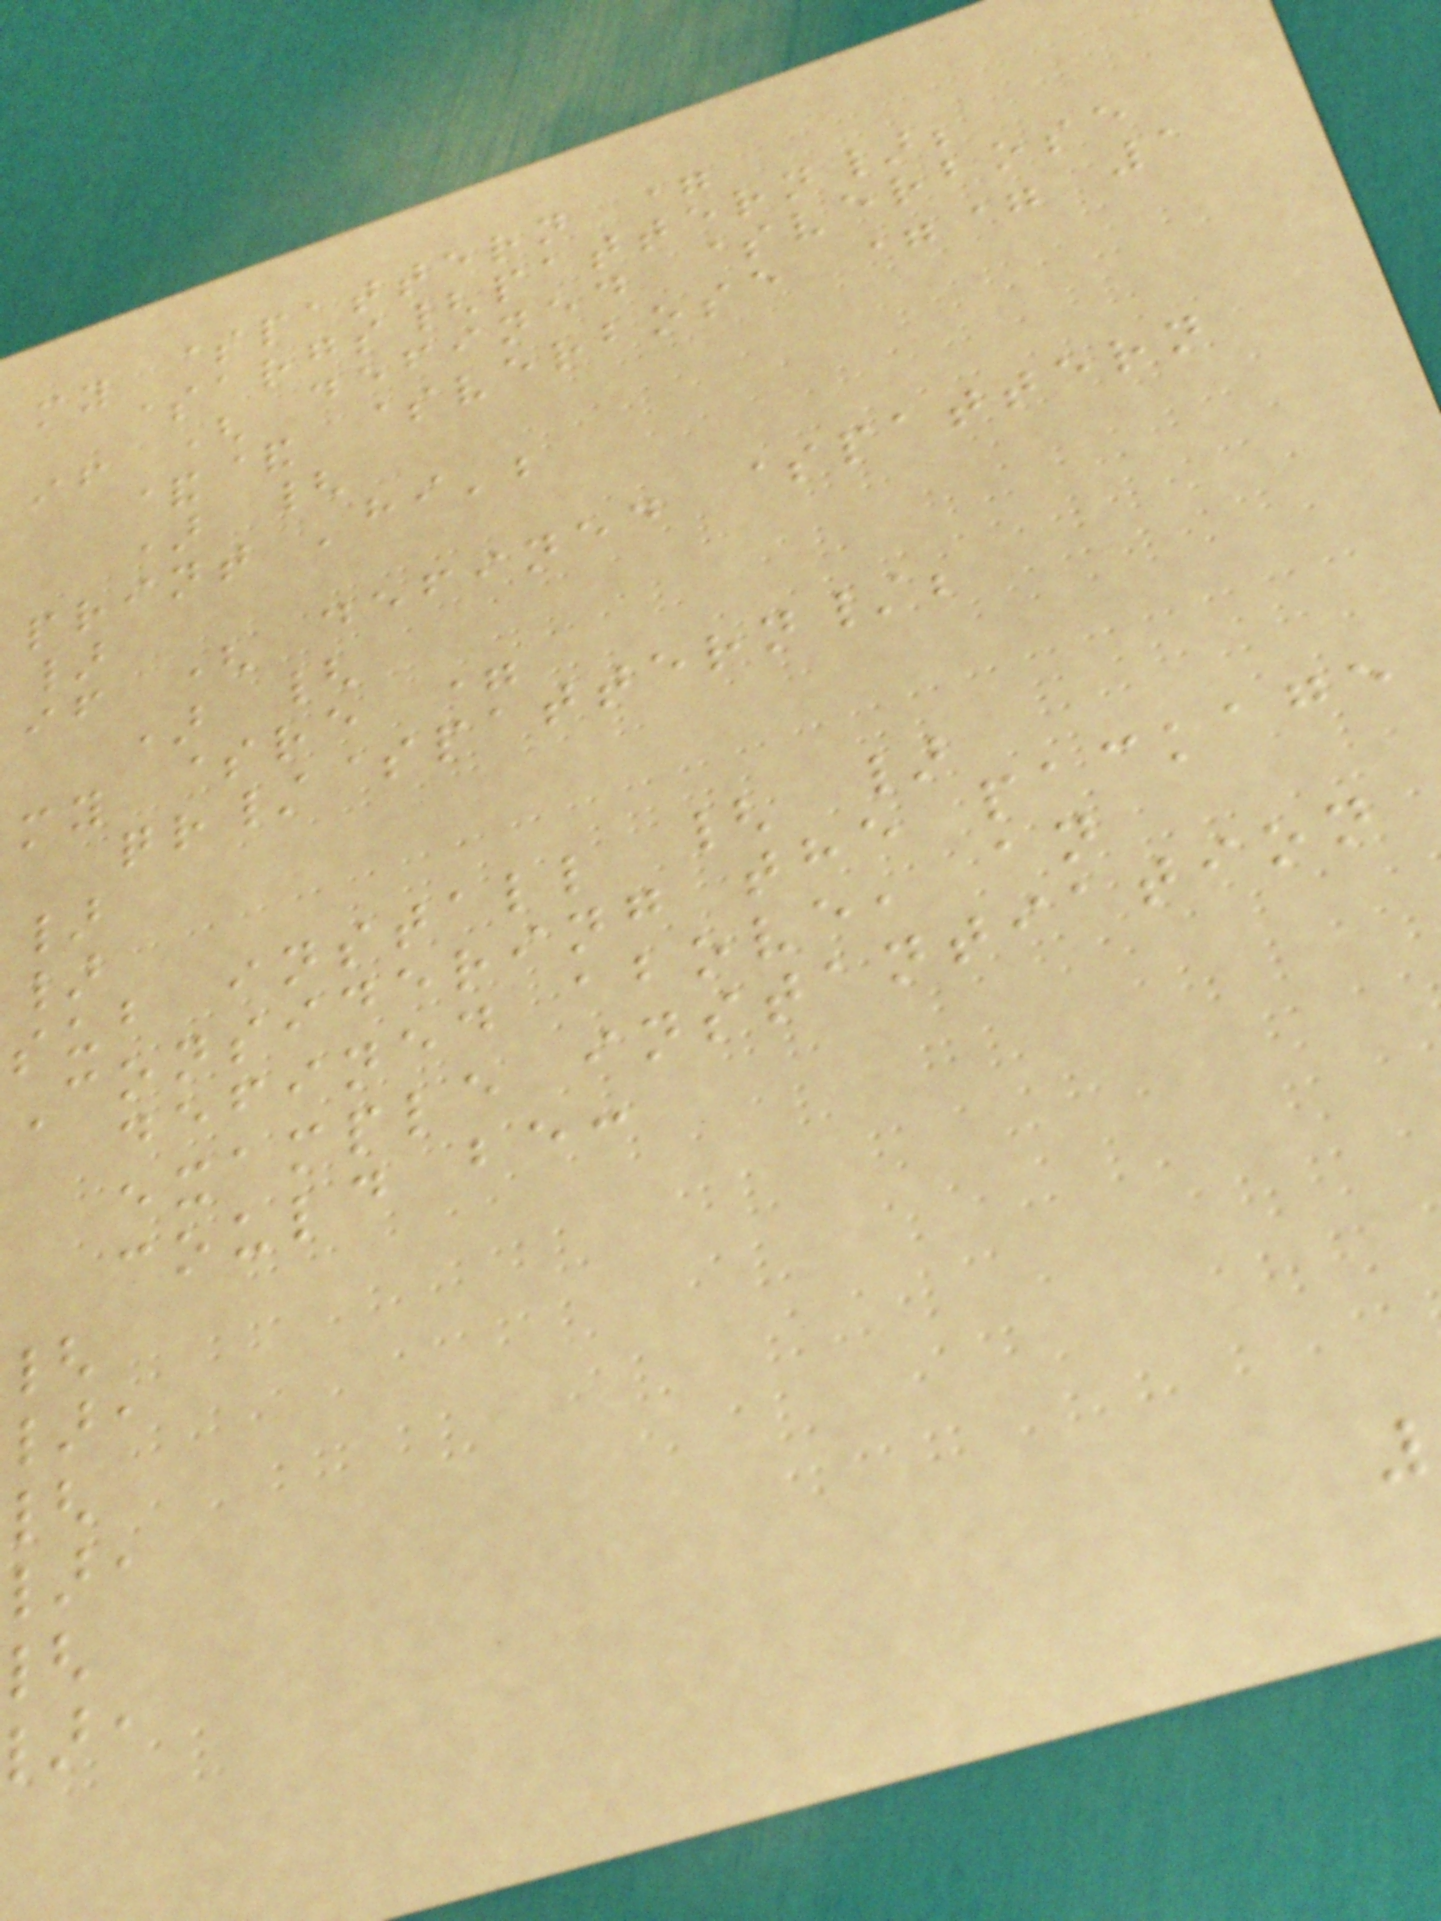my $pattern =
$args{pattern};
if ( defined $verbose
&& $verbose == 1
) {
print 'hi';
}
if ( defined $pattern
) {
my $re =
qr/$pattern/;
}
}
sub install { }
Considering the package
defined above, an
example instantiation
could be:
